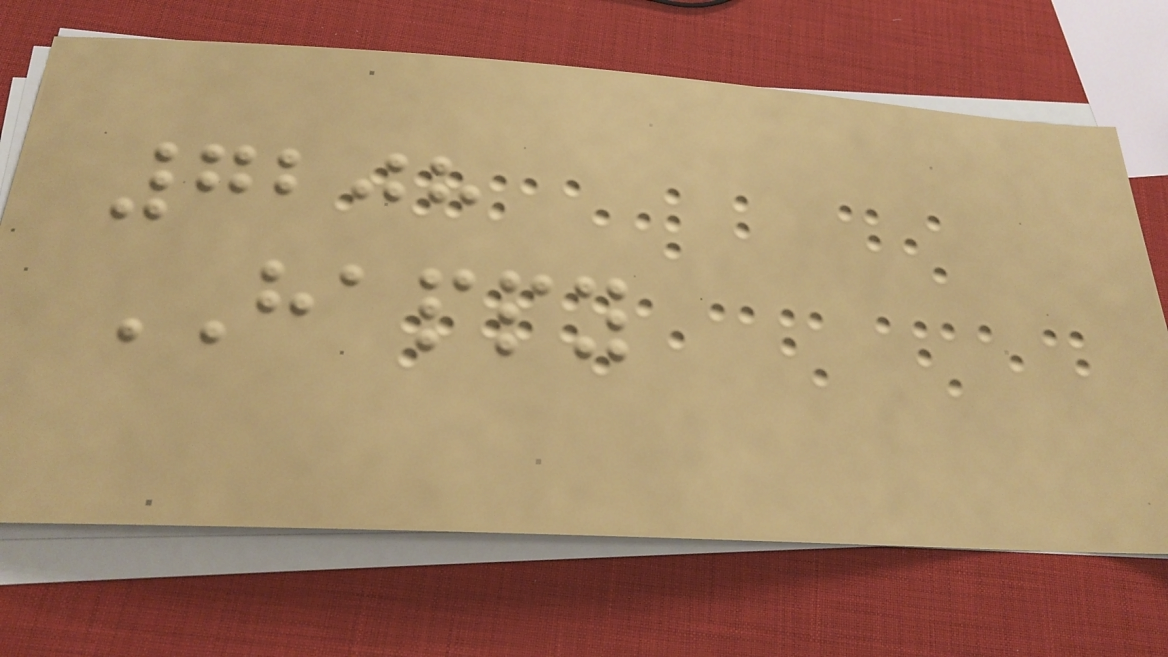7208
HAPPY
